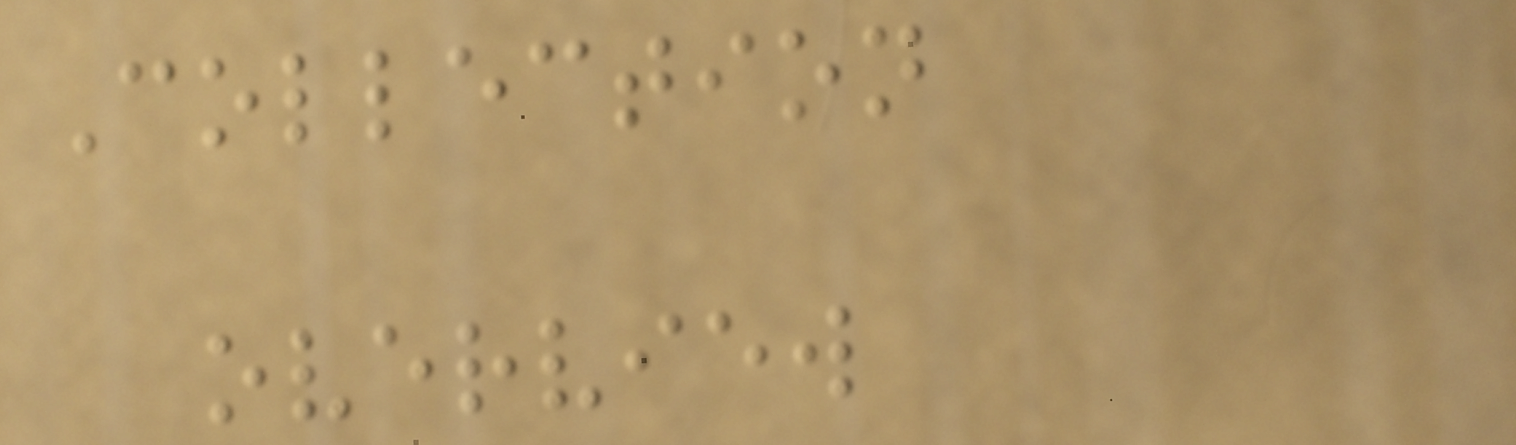Collection
overview
